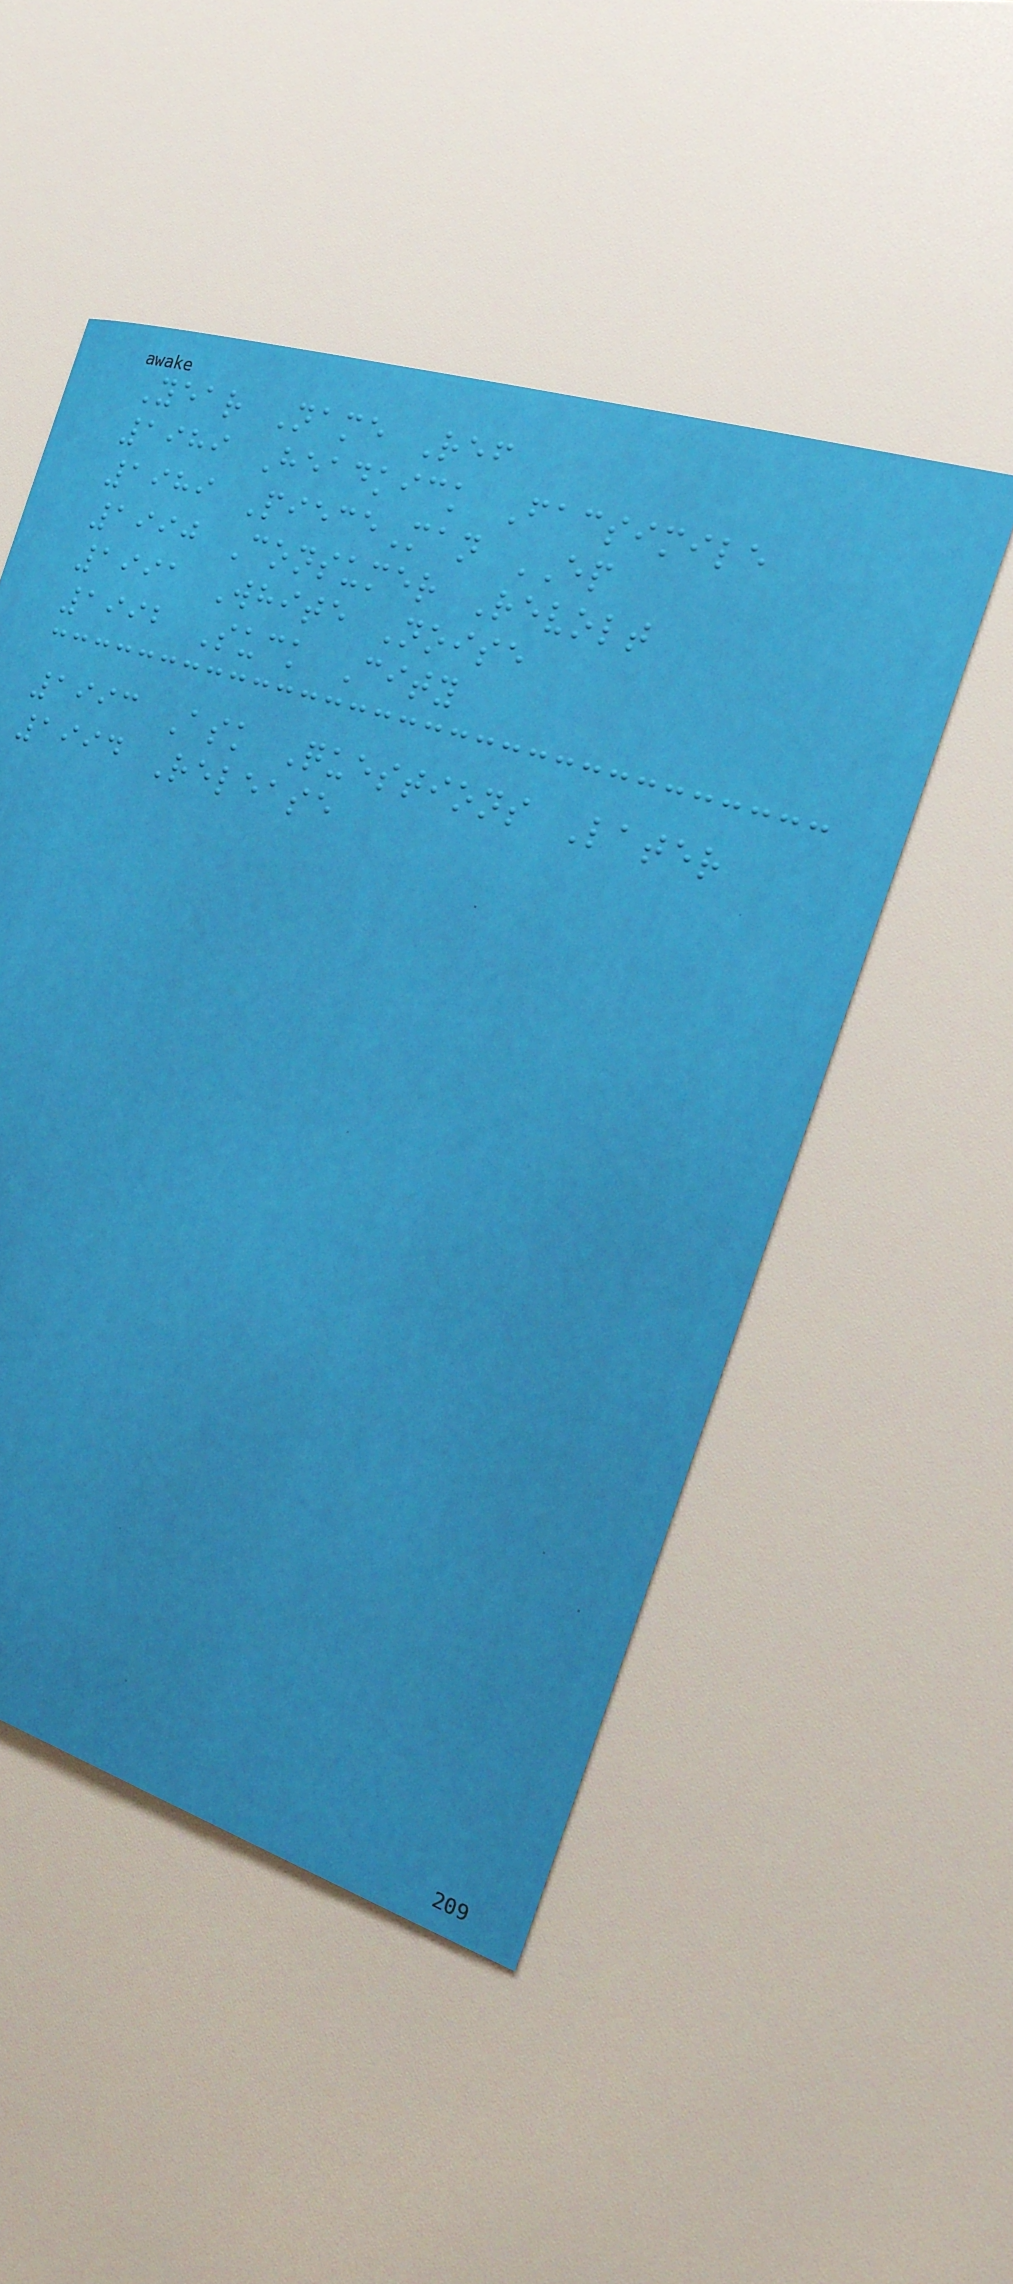Year Name Ref
1989 Headkick Facsimile
1989 PieceMan EP
1990 Consumer Revolt
1991 White Noise
1992 Suck City
1993 Ask Questions Later
1994 Release
